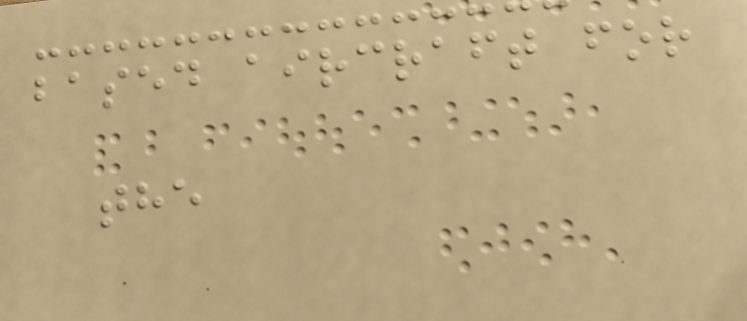based aircraft for
the
